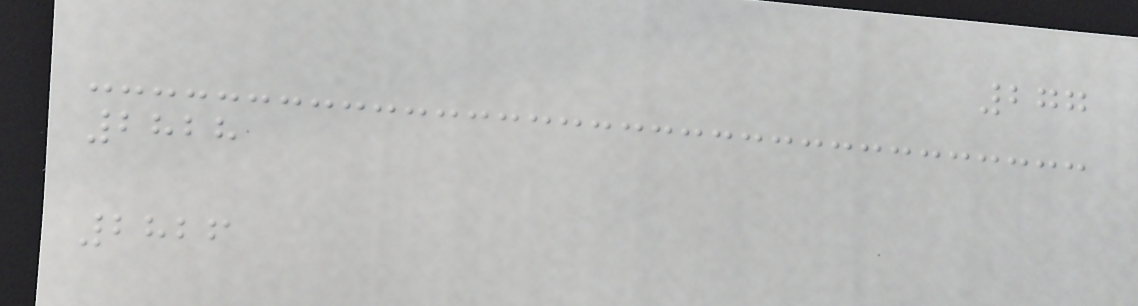277
2828
2826
